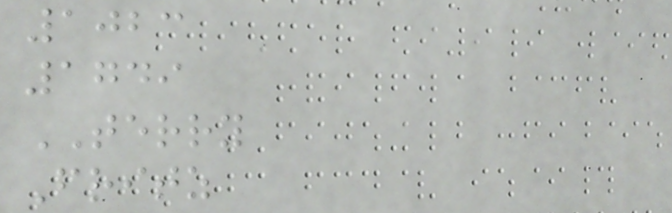1023
1749
TERRY
Fritz
